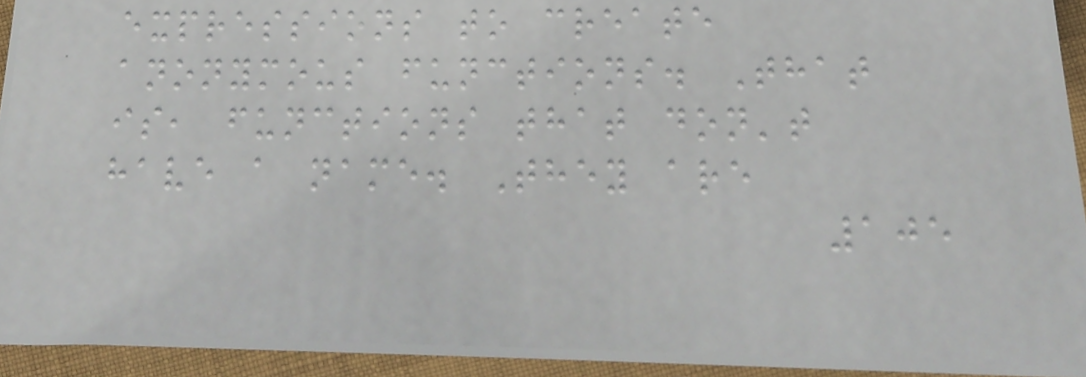expressions to create
anonymous functions. That
is, functions that don't
have a name. They are
105
